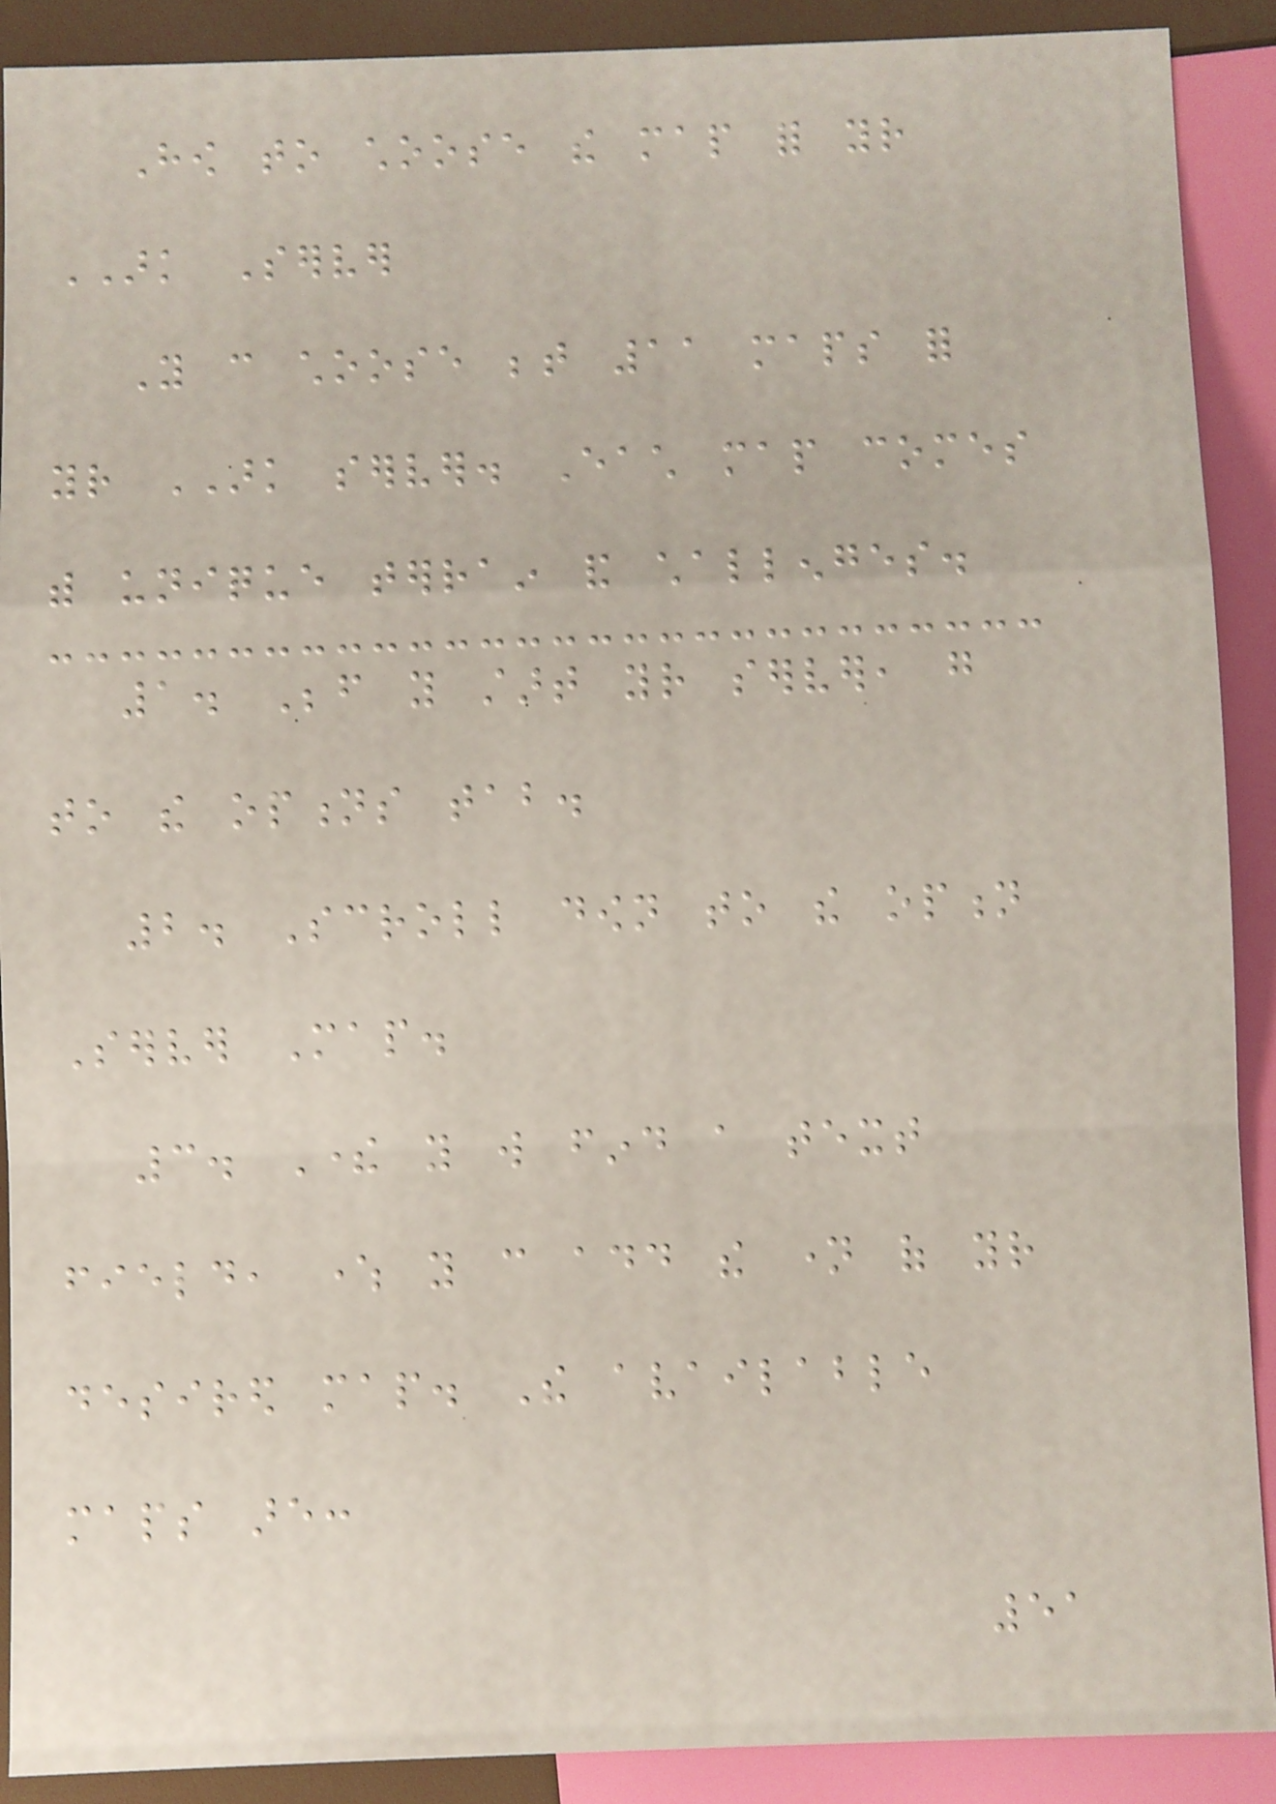How to choose the map for your
ARK Server
You can choose between 11 maps for
your ARK server. Each map comes
with unique terrain and challenges.
1. Before you start your server, go
to the options tab.
2. Scroll down to the option
Server Map.
3. There you will find a text
field, where you can add the name of your
desired map. The available
maps are:
51
